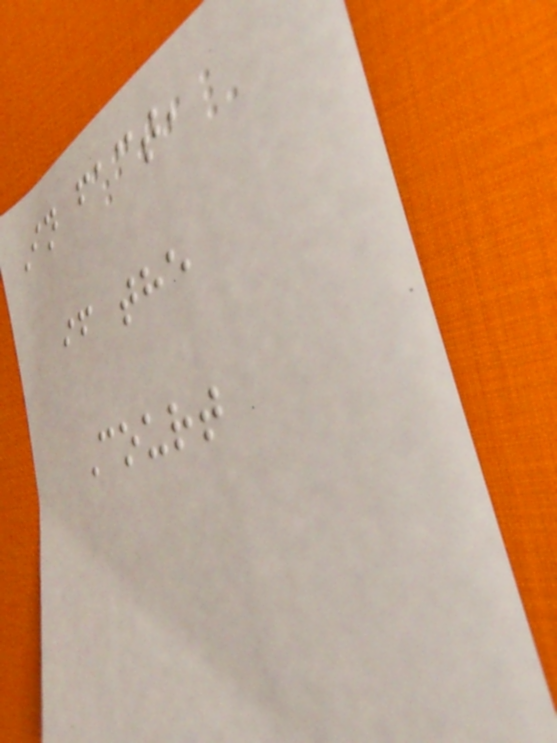In fact,
if the
Court
